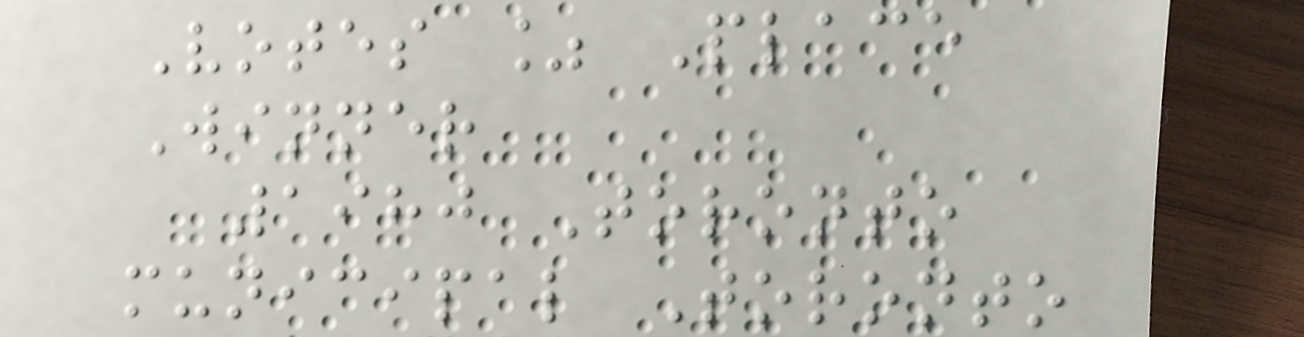Votes % Place
Winner
1980 Toronto
municipal Toronto
